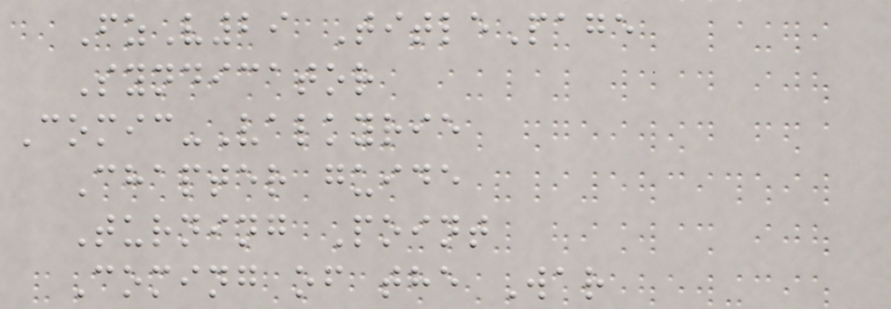FzV29 TitlePage
Syndicator
Comic-Valkyrie
Chapter guide
Turning Point
Coming of the War
